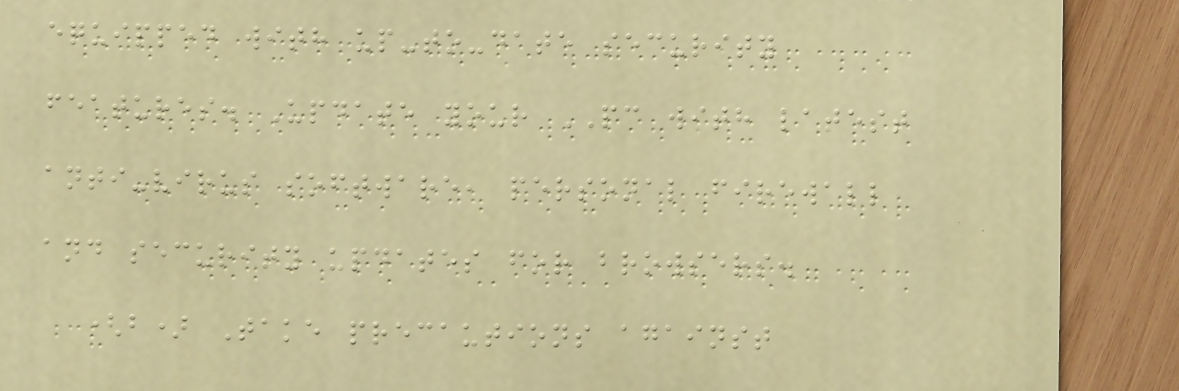equipped with up-to-date security
features. Update your PC with latest
anti-virus software, personal firewall
and security updates for browsers.
(b) Take precautions against
